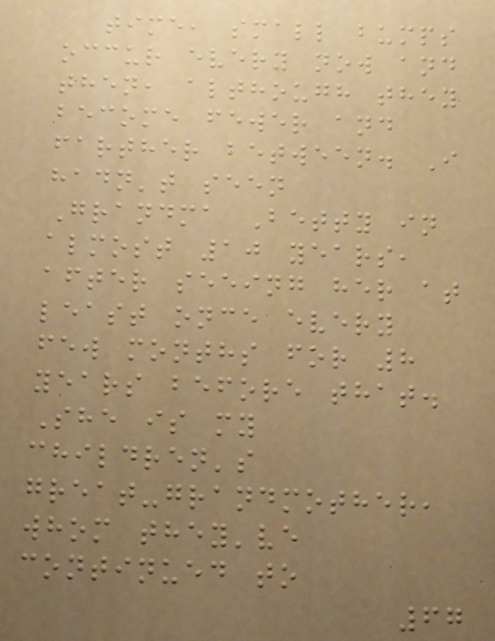time, small bumps
occur every now and
then, although they
become fewer and
farther between. I
hadn't seen
Grandma Betty in
almost 10 years,
after seeing her at
least once every
few months for 8
years before that.
She is my
children's
great-grandmother,
whom they've
continued to
67
